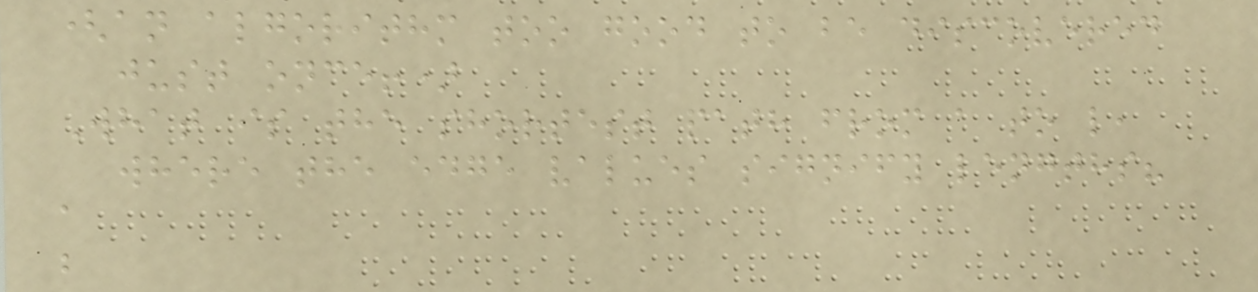(an algorithm too good to be discovered
just once!)
What is the shortest path from a to l,
where the edge values signify lengths?
a
b
